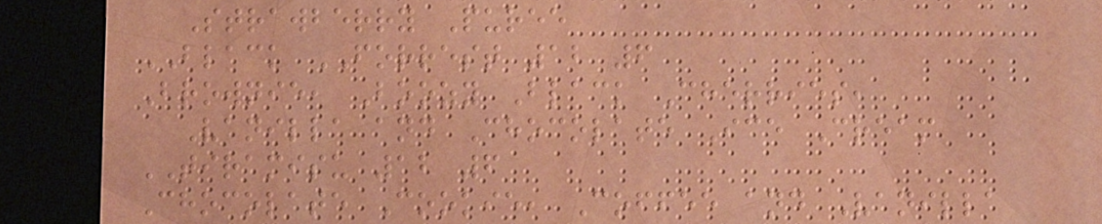Strawberry Puree
BLACK FORREST 12 6
Brownie, Boozy Black Cherries,
Vanilla and Chocolate Ice Cream
TIRAMISU 12 6
Chocolate Cookie, Coffee and Vanilla
